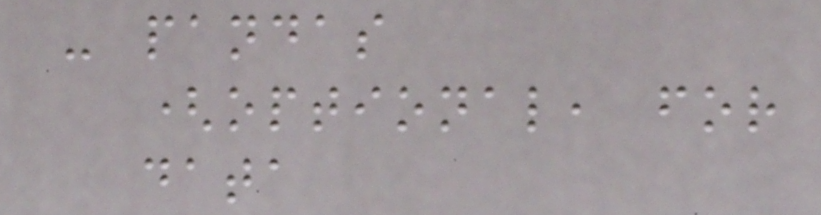- pandas
(optional, for
data
